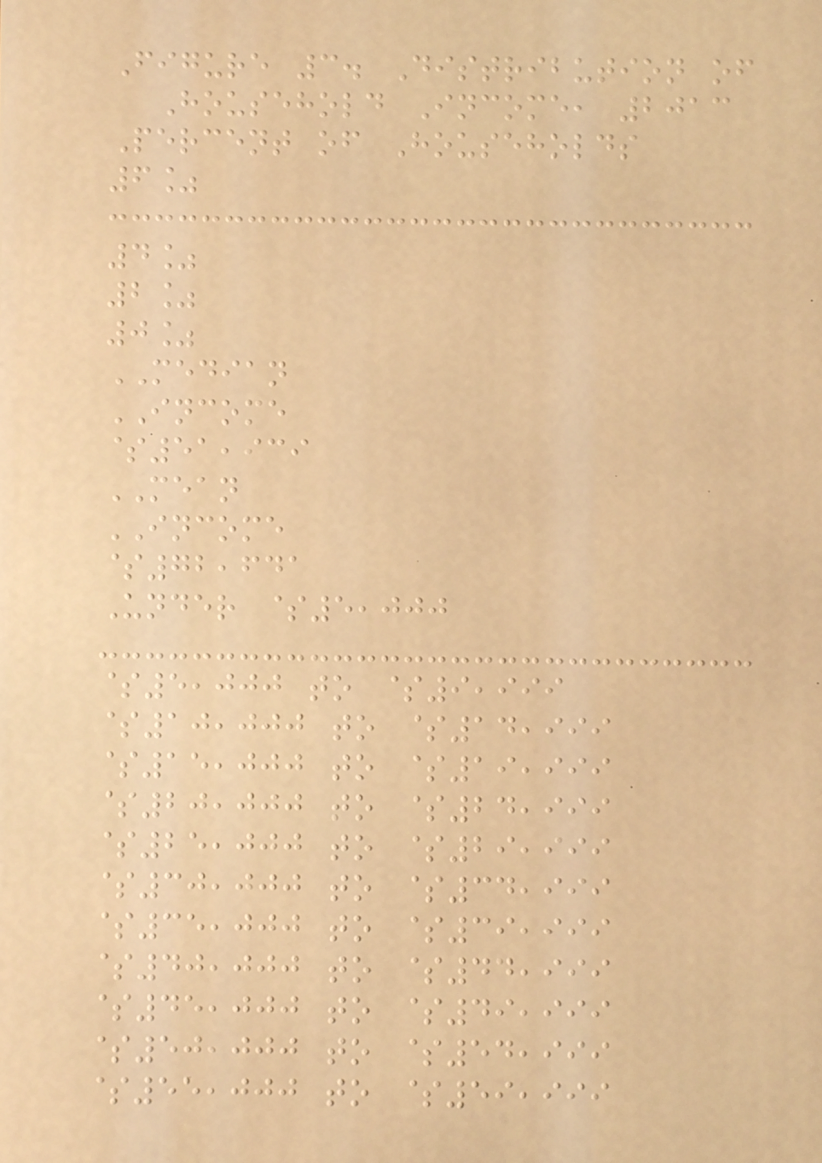Figure 3. Distribution of
Household Income, 2013
Percent of Households
6%
4%
2%
0%
MEDIAN
INCOME
$51,939
MEAN
INCOME
$72,641
Under $5,000
$5,000 to $9,999
$10,000 to $14,999
$15,000 to $19,999
$20,000 to $24,999
$25,000 to $29,999
$30,000 to $34,999
$35,000 to $39,999
$40,000 to $44,999
$45,000 to $49,999
$50,000 to $54,999
$55,000 to $59,999
